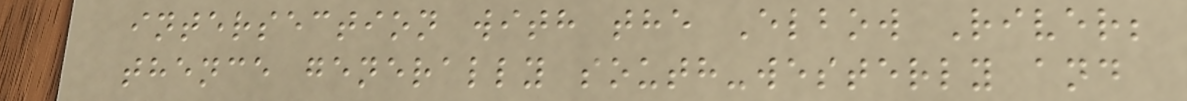intersection with the Elbow River;
thence generally south-westerly and
